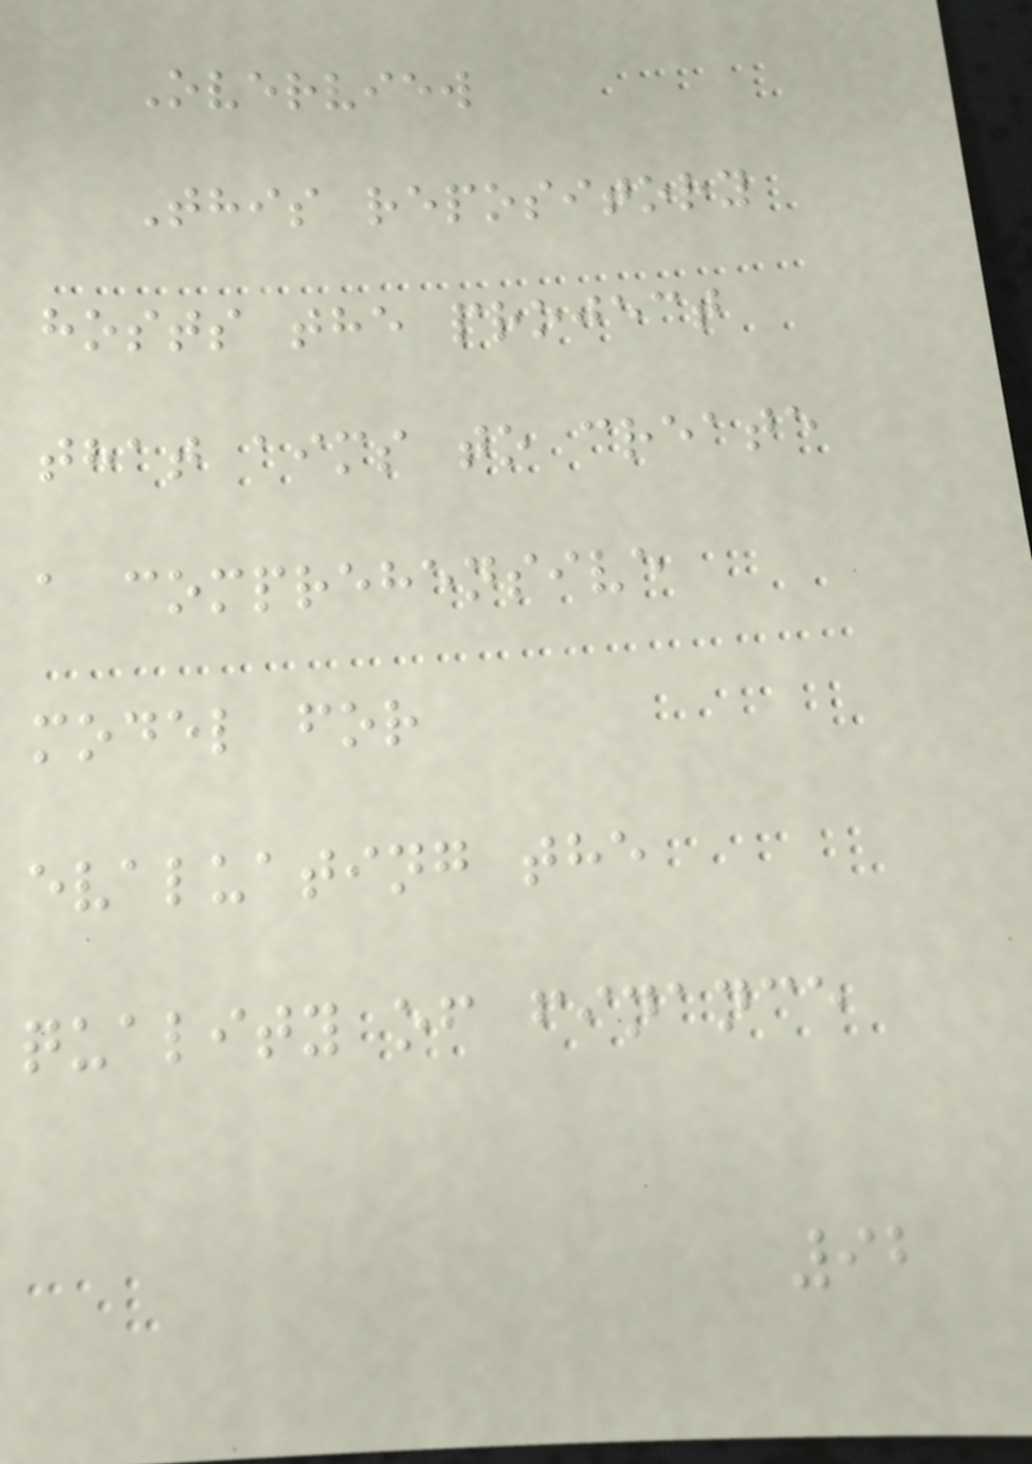Overview
This repository
hosts the project
that aims to create
a comprehensive
model for
evaluating the
quality of finance
92
